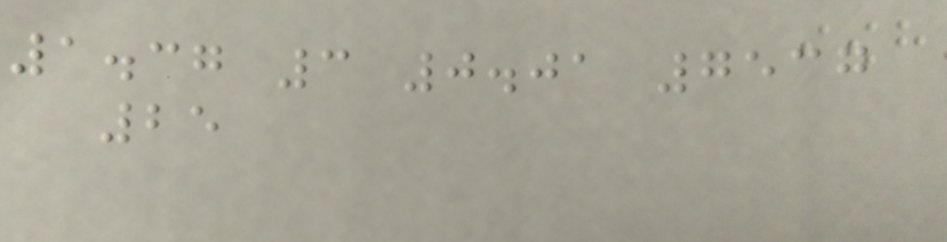1.37 3 0.01 7537
25
